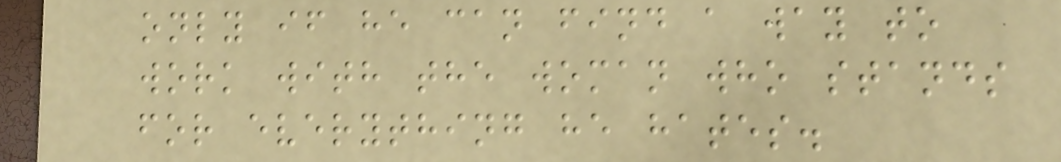only if he can find a way to
work with the woman who stands
for everything he hates.
